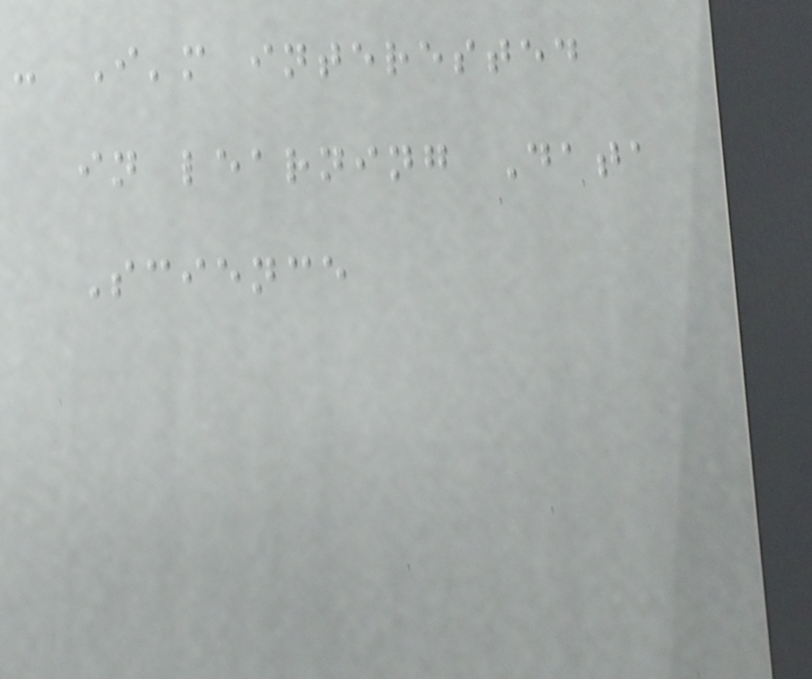- I'm interested
in learning Data
Science
